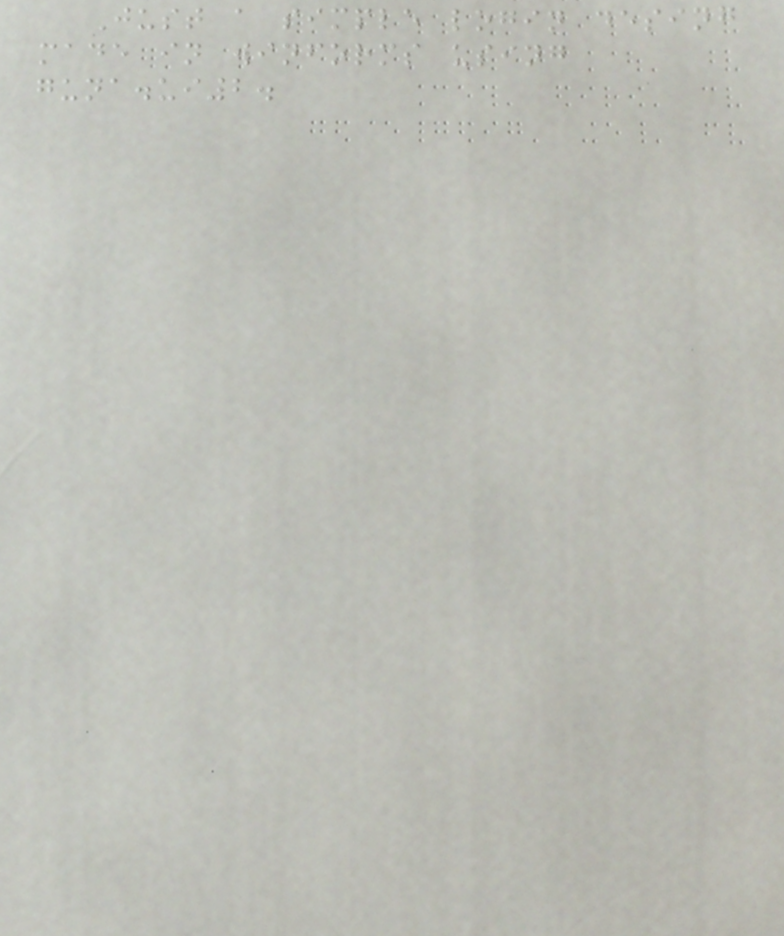Just a simple login desing
made in winforms using
guna.ui2.
